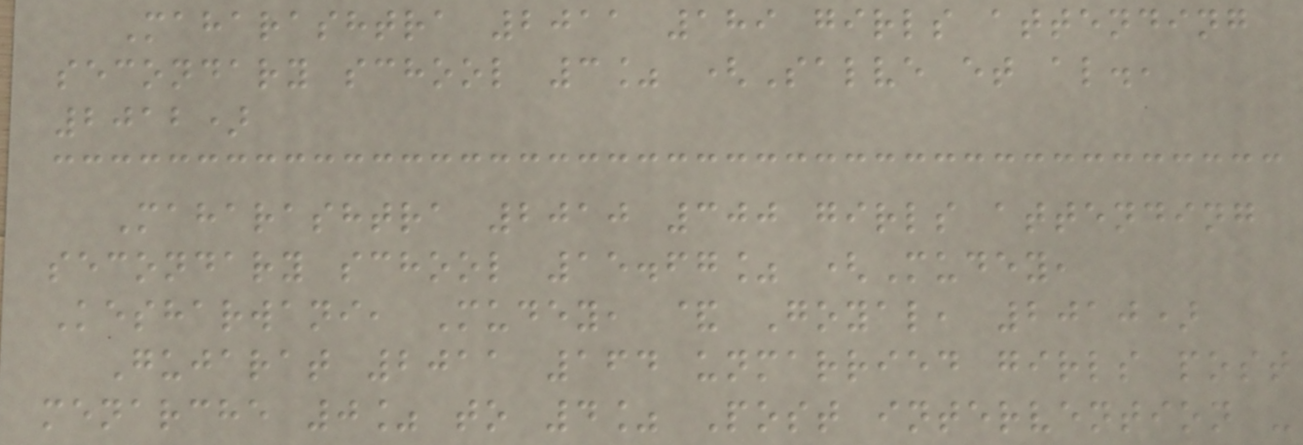Maharashtra 2011 189 girls attending
secondary school 3% (Salve et al.,
2012)
Maharashtra 2010 300 girls attending
secondary school 15.67% (Mudey,
Kesharwani, Mudey, & Goyal, 2010)
Gujarat 2011 164 unmarried girls post
menarche 0% to 4% Post intervention -
